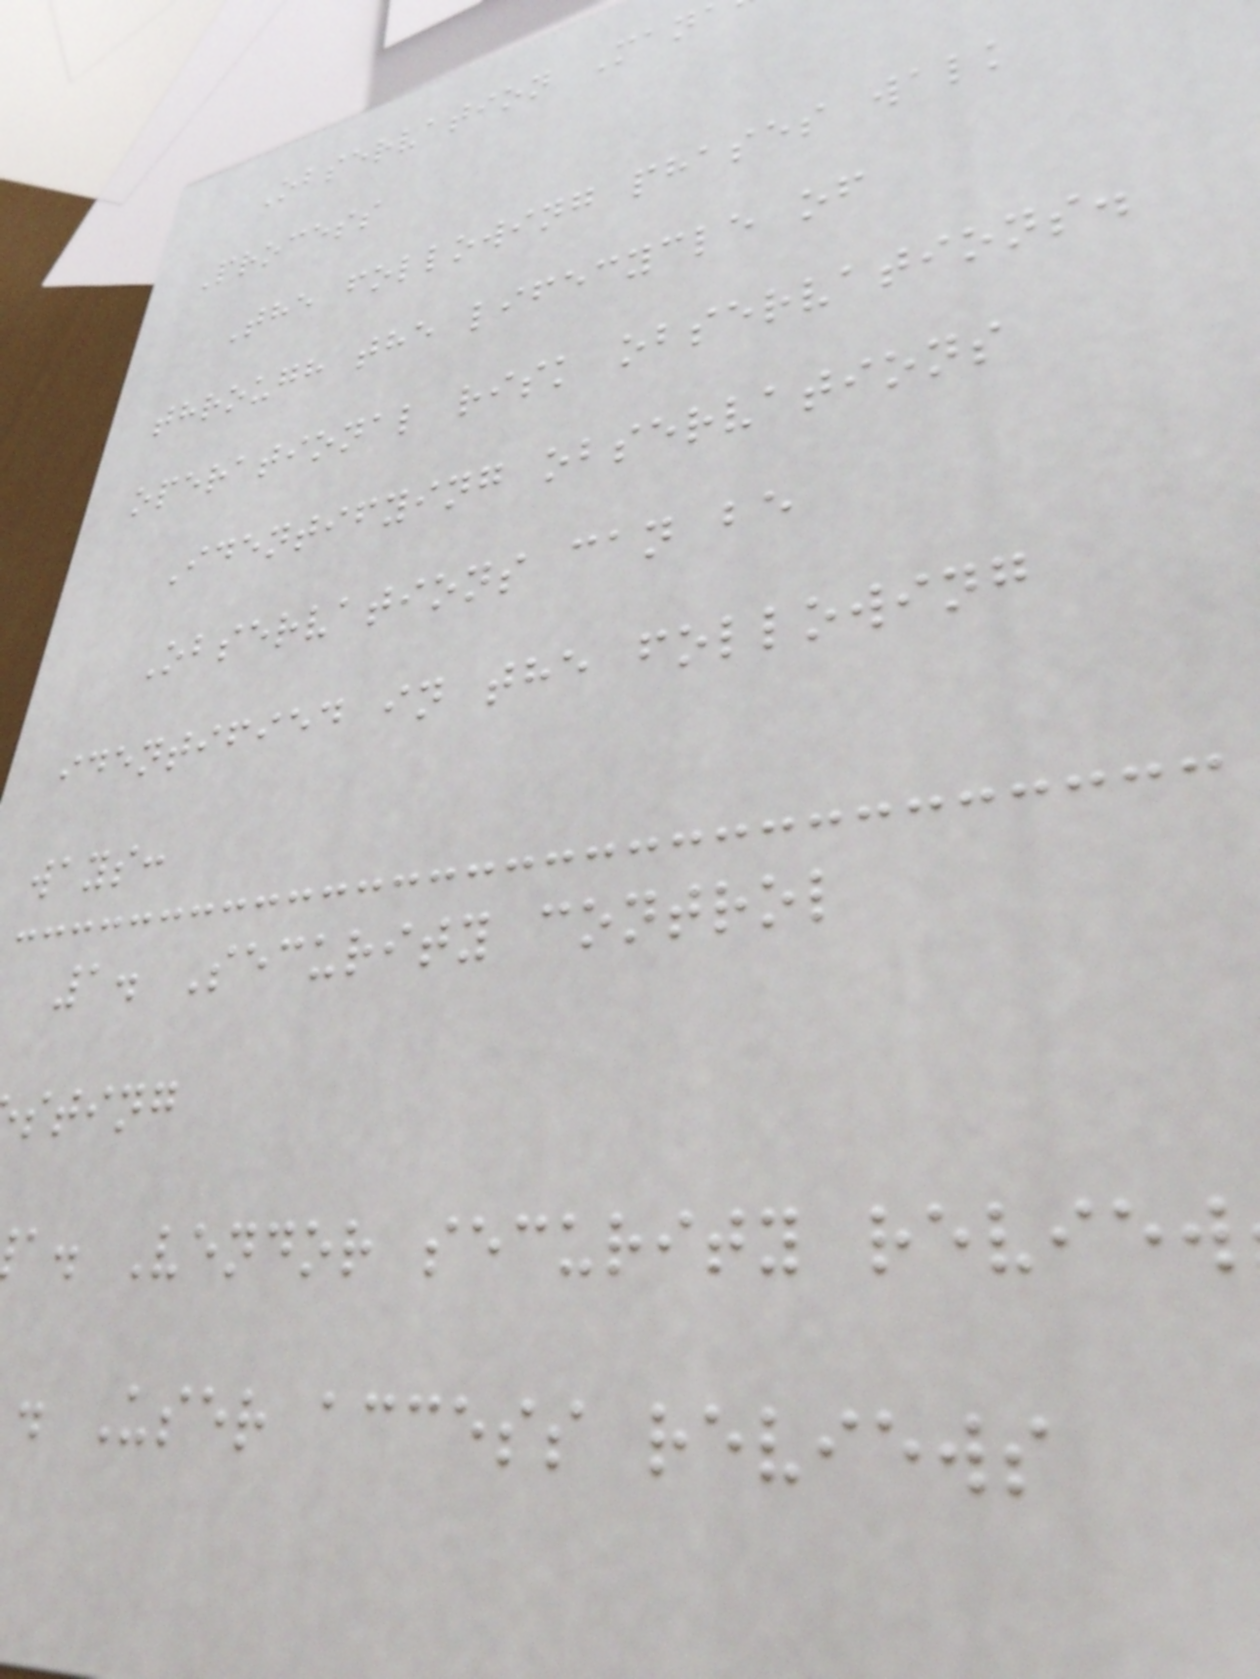Observation Man
Process
The following phases walk
through the lifecycle of
operational risk observations.
Identifying observations
Observations can be
identified in the following
ways:
1. Security control
sting
a. Vendor security review
. User access reviews
